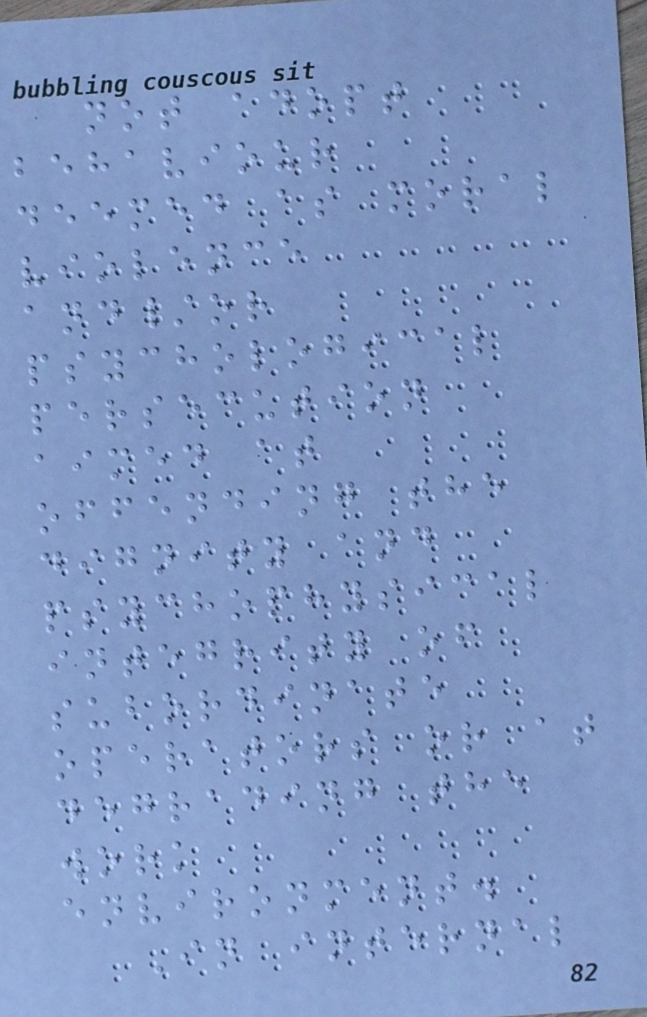not adopt
behaviour
deemed as moral
violence
and/or
psychological
persecution
aimed at
offending the
dignity and
psychophysical
integrity of
subordinate
operators or at
degrading the
work
environment.
In internal
